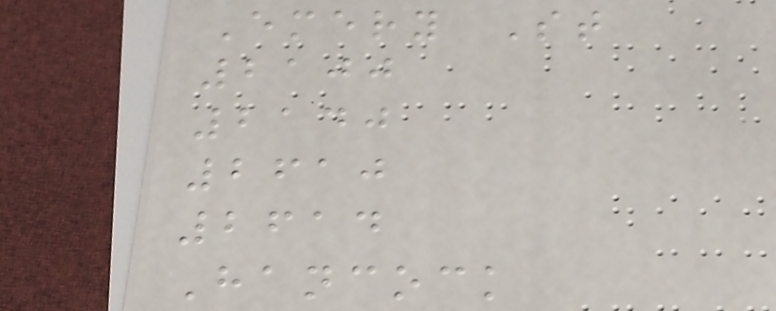Emery St
2100
2140
2610
2614
Hancock
